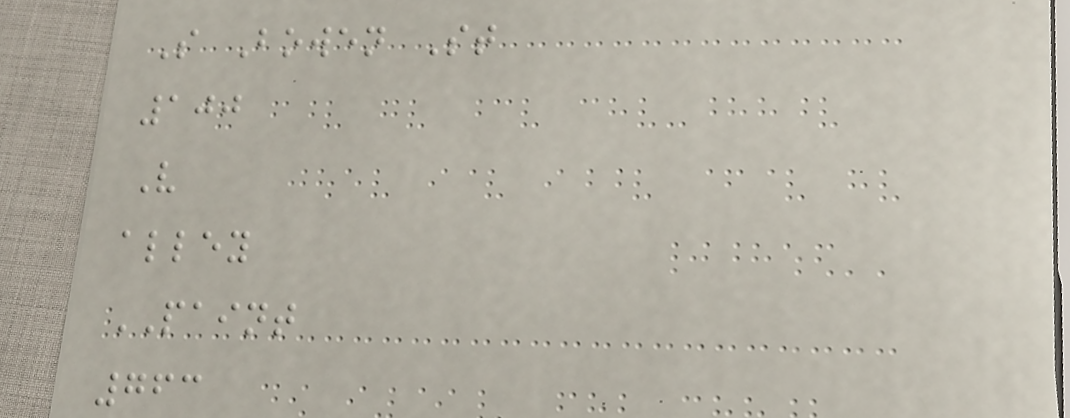S Bowen St
100
V
alley
PAINT
763
